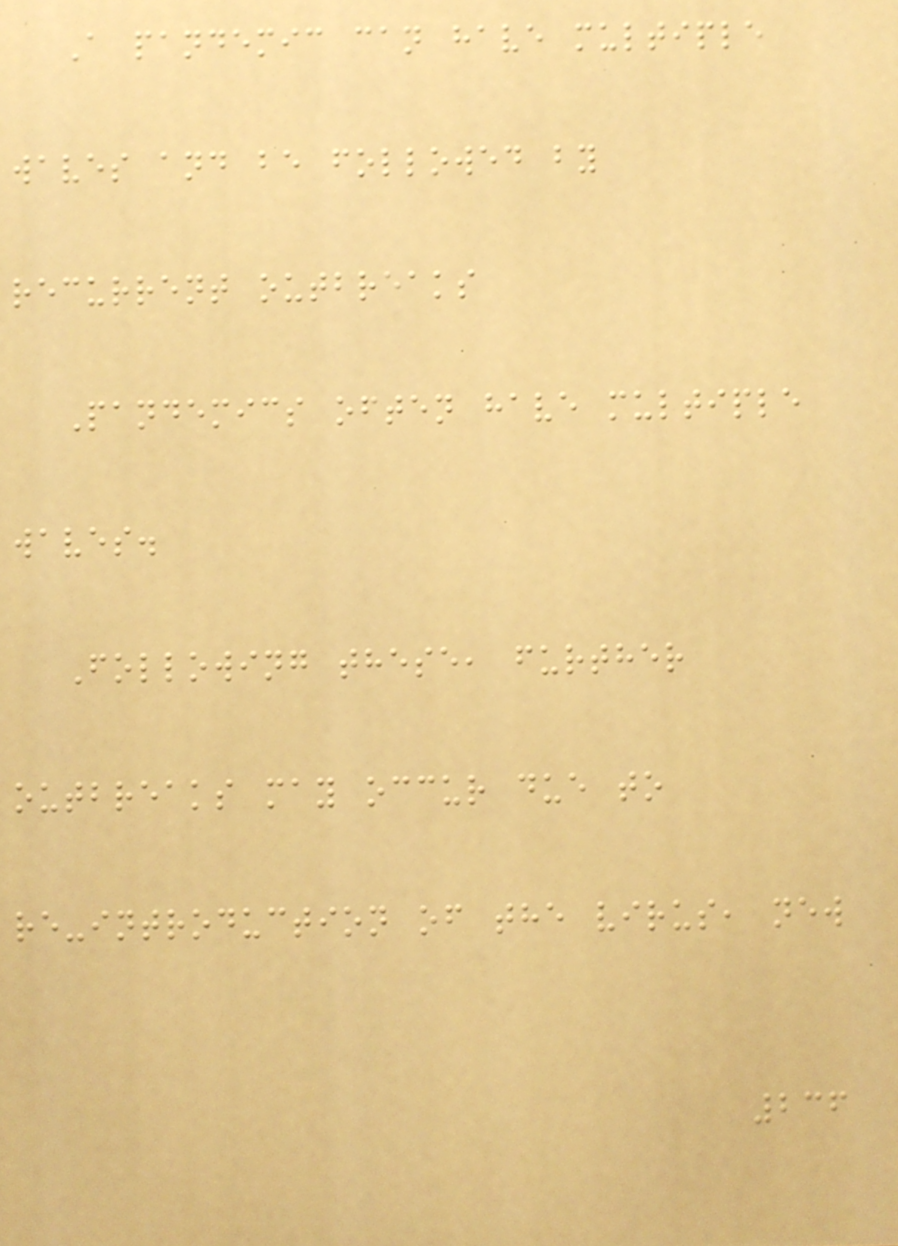A pandemic can have multiple
waves and be followed by
recurrent outbreaks
Pandemics often have multiple
waves.
Following these, further
outbreaks may occur due to
re-introduction of the virus, new
236
